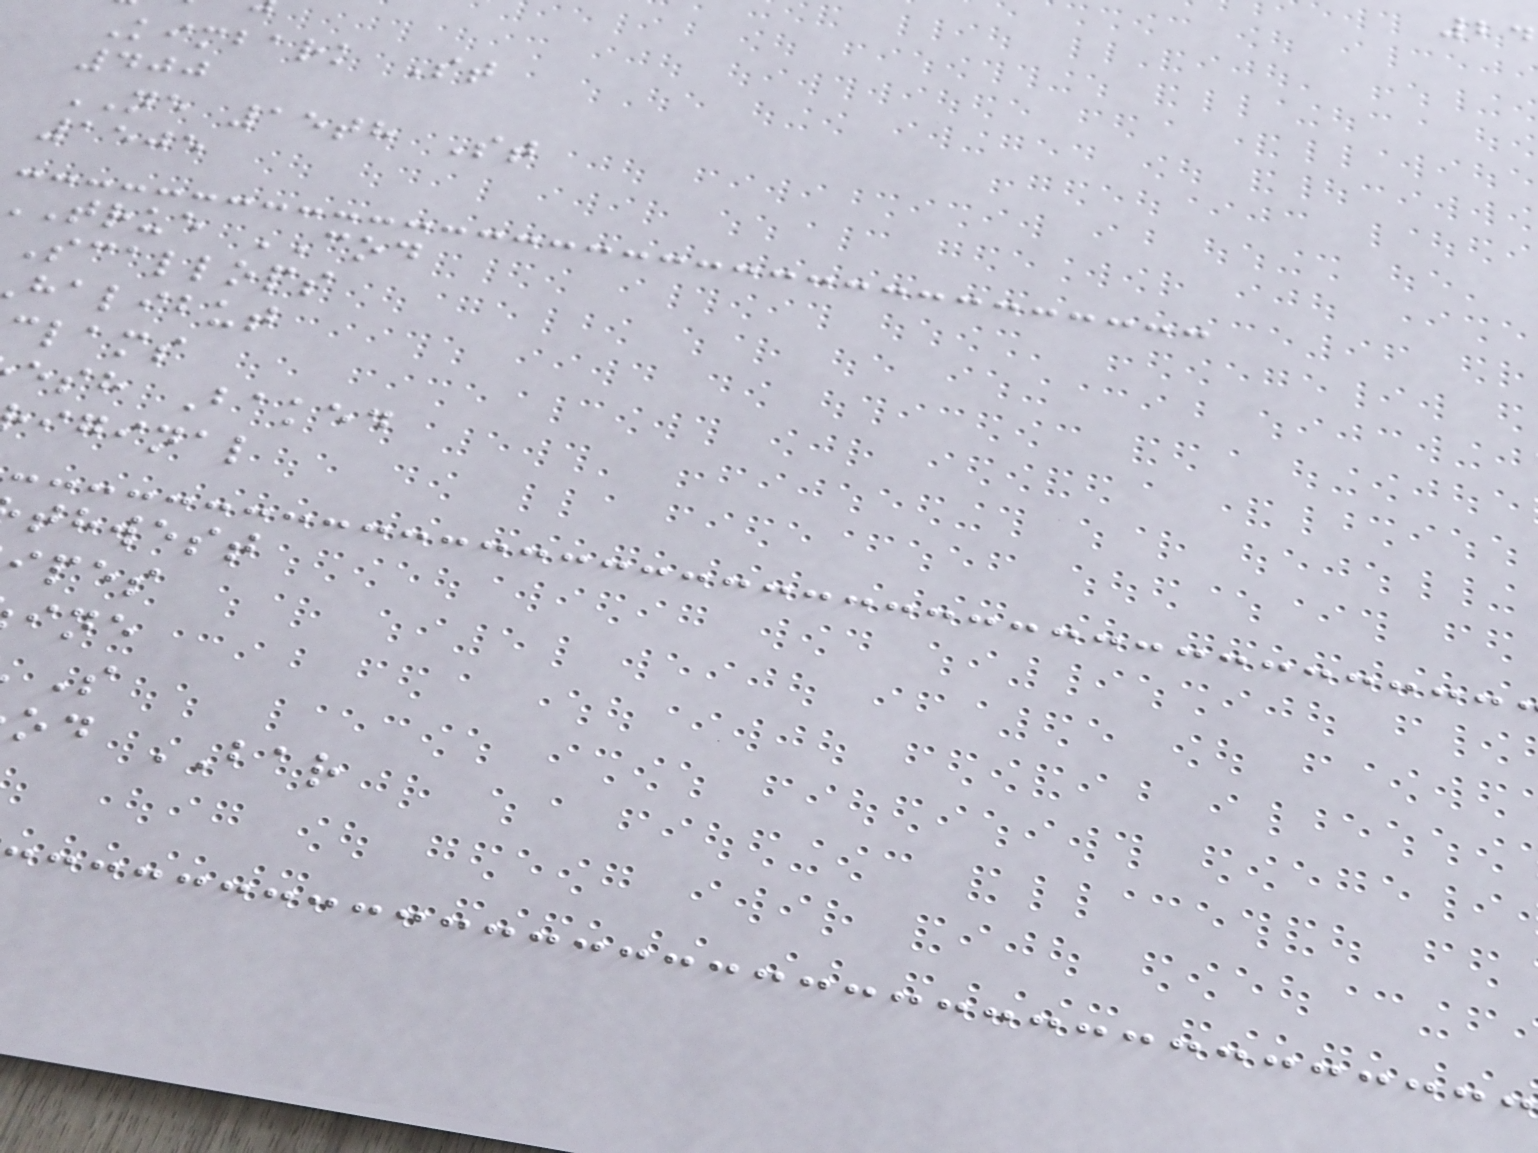Kimbark St
400
NE 15th St
1505
true COD
scallops
halibut
clams
esh Baked
iginal
thwest
ipes
od BAR
